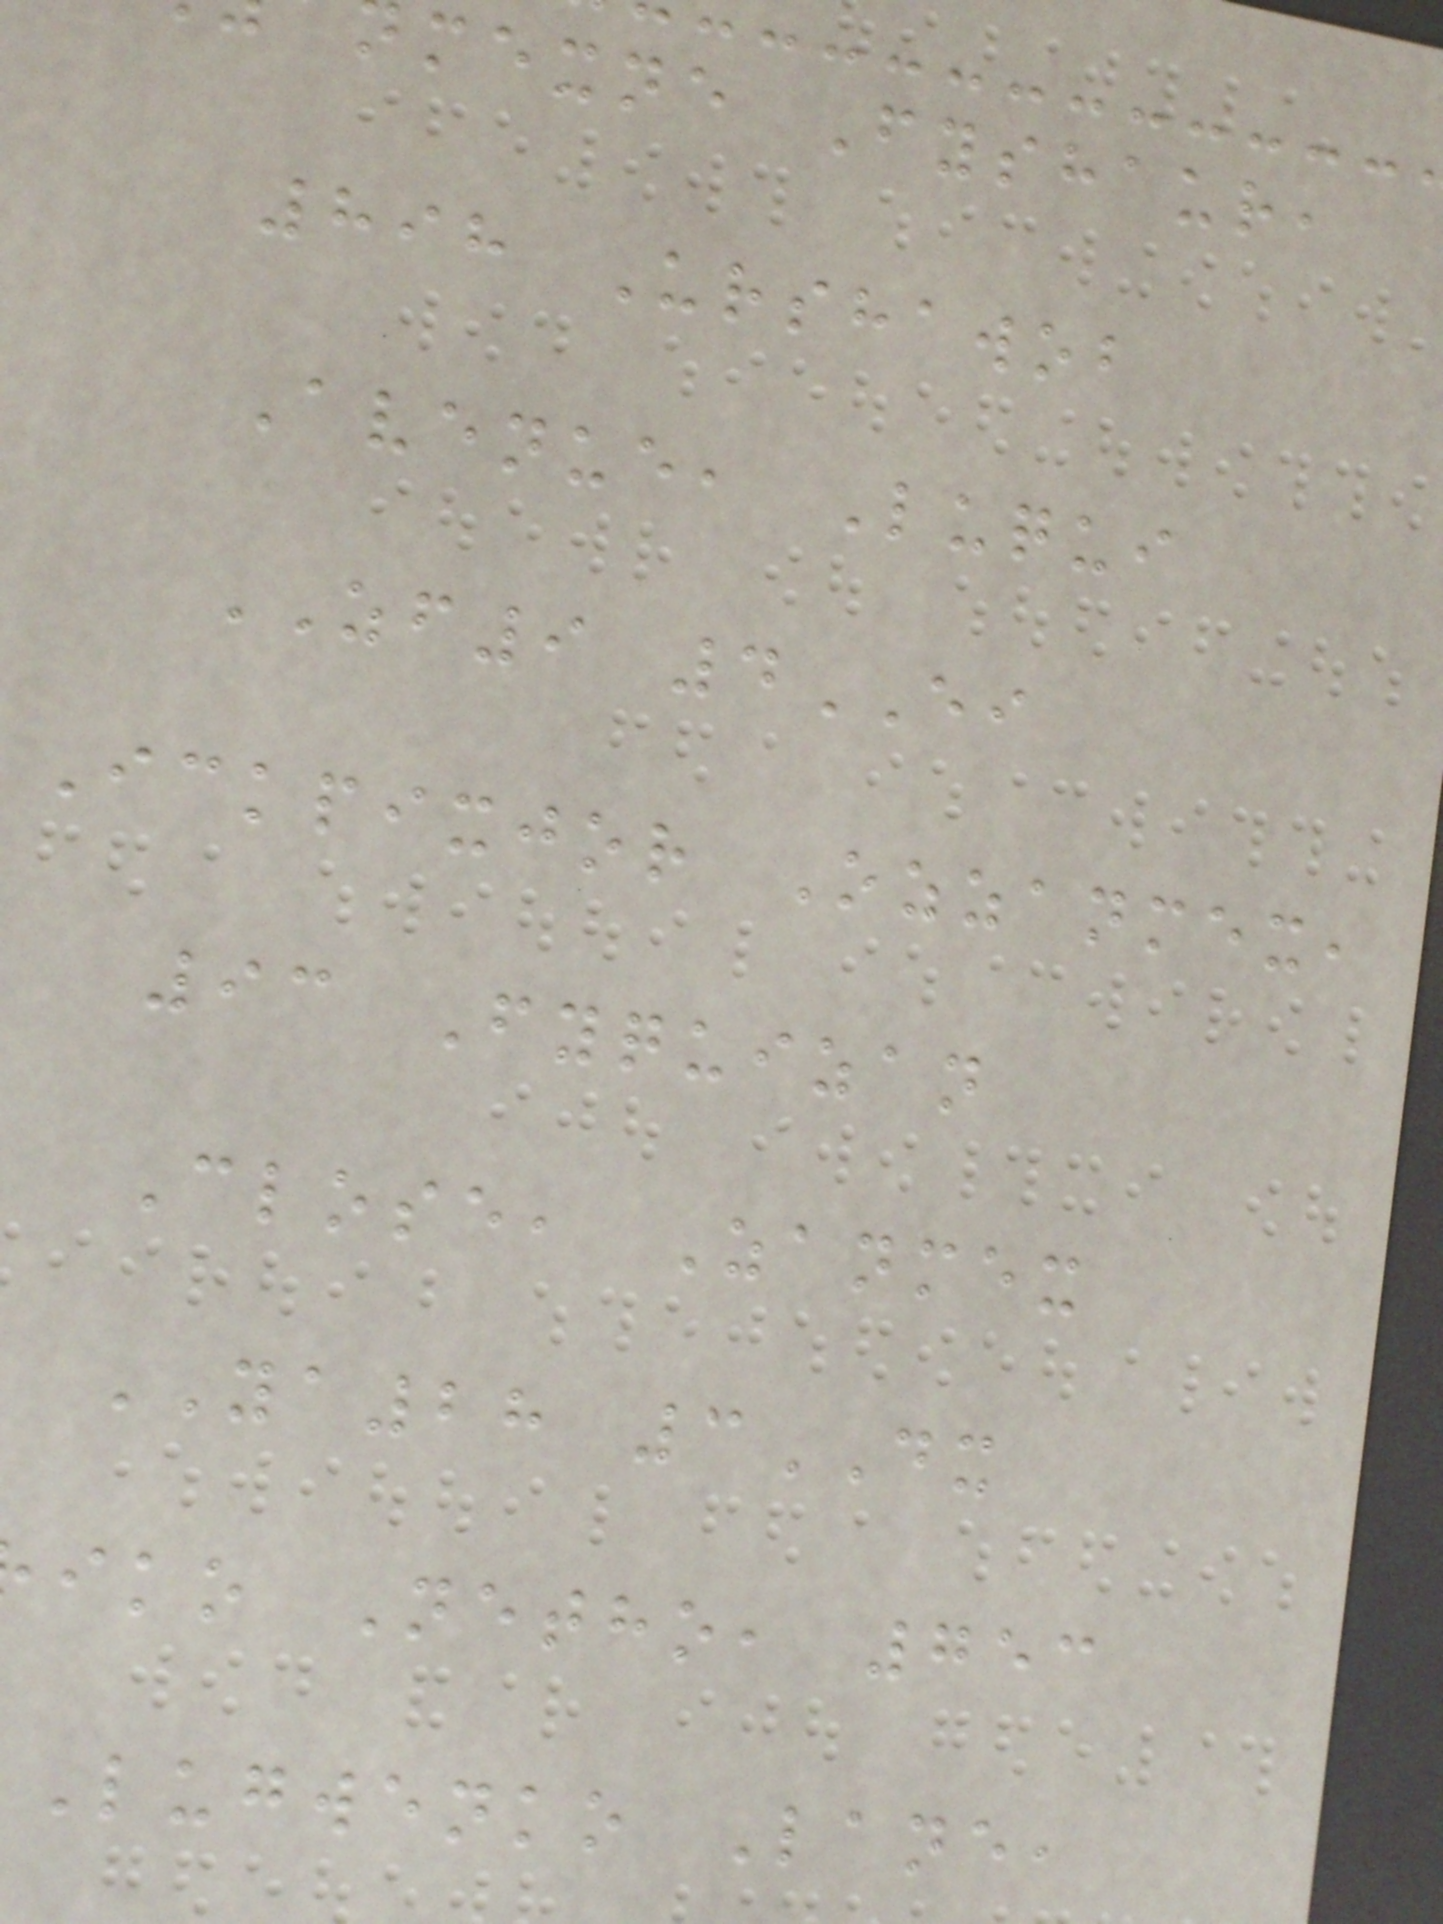mexne Fyshaur,
898 Urshawob
Avenue, Luqui
ZF9 4EI
Ickpixjor Ozzanmex,
93 Fyquizan
Close, Zanmex
YA28 3DX
iko Netho, 753
Lugwenko Lane,
